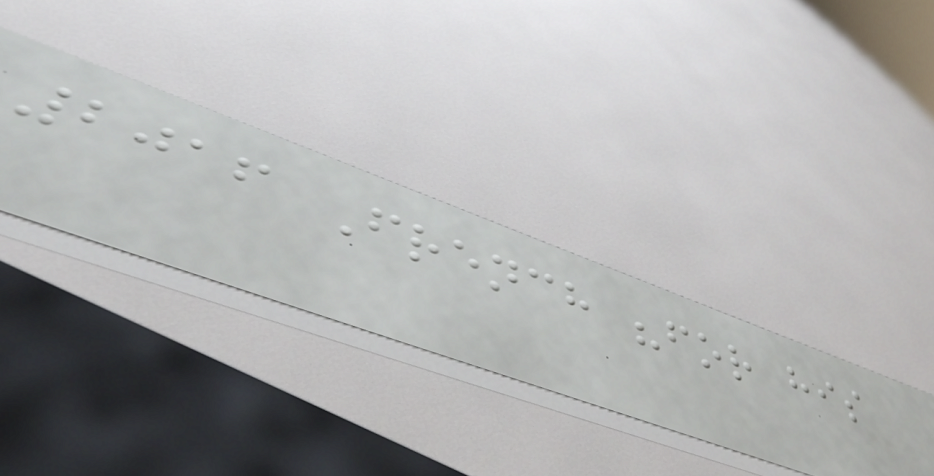2016 French "for his
